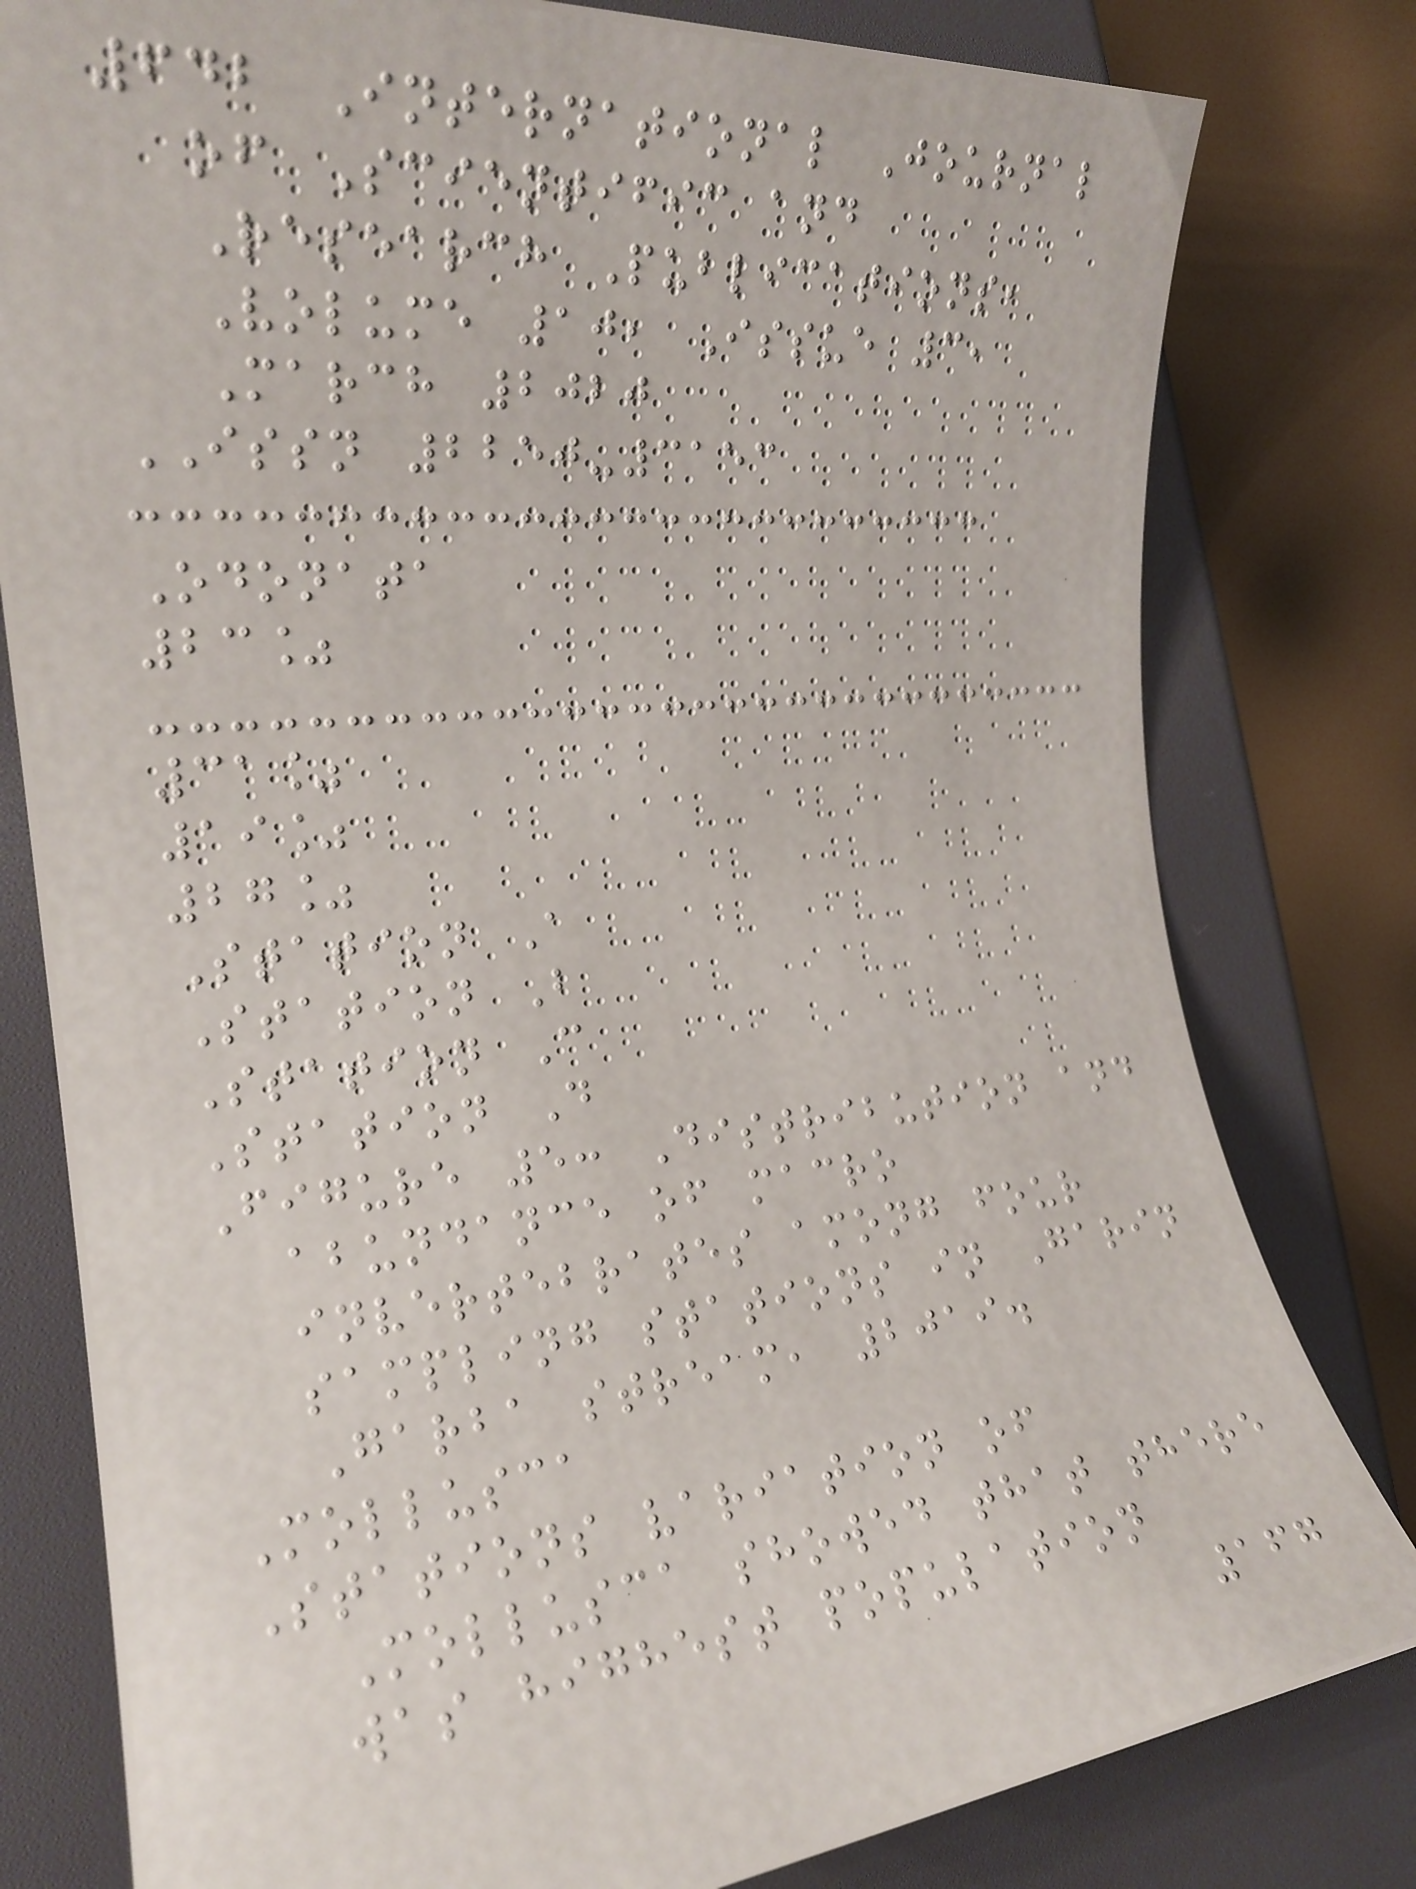642 International Journal
of Scientific and
Research Publications,
Volume 10, Issue 3,
March 2020
ISSN 2250-3153
Odonata
23%
31%
19%
27%
Station A
Station B
Station C
Station D
Figure 5: Distribution and
abundance of macro
invertebrates among four
sampling stations in Garin
Garba stream, 2019.
Mollusca
Stations variation of
Mollusca showed that there
was highest population
167
